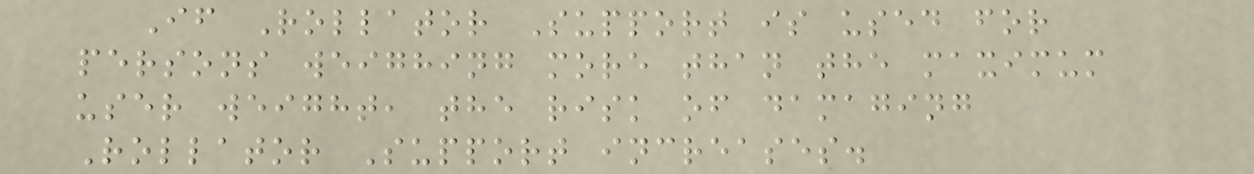If Rollator Support is used for
persons weighing more than the maximum
user weight, the risk of damaging
Rollator Support increases.
